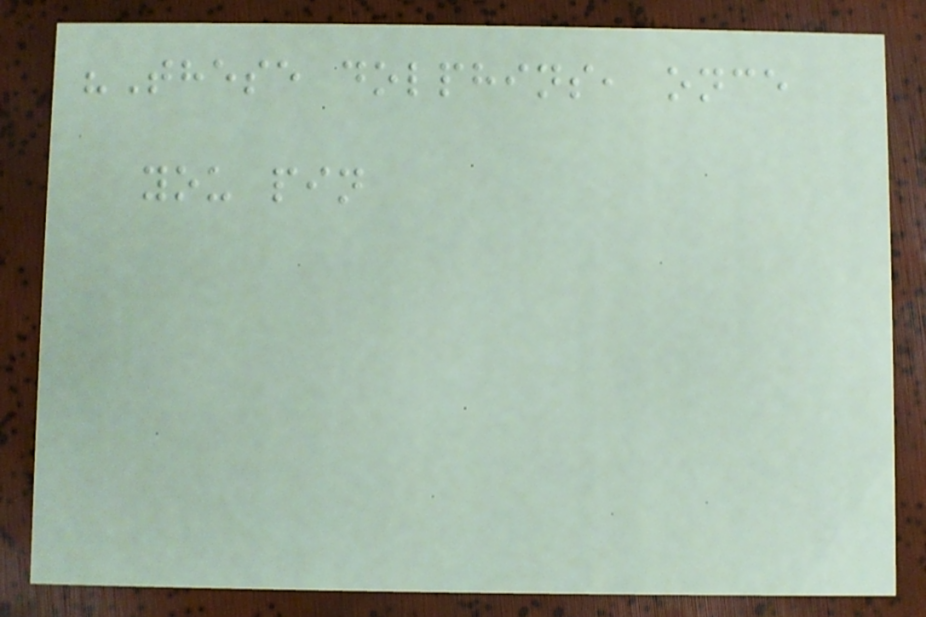"These dolphins, once
you pin
